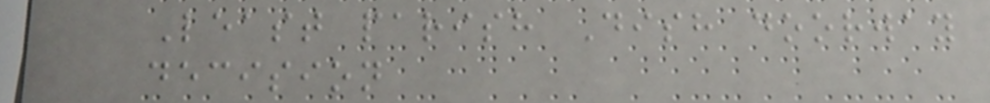Least parish Dish doorway
decision
